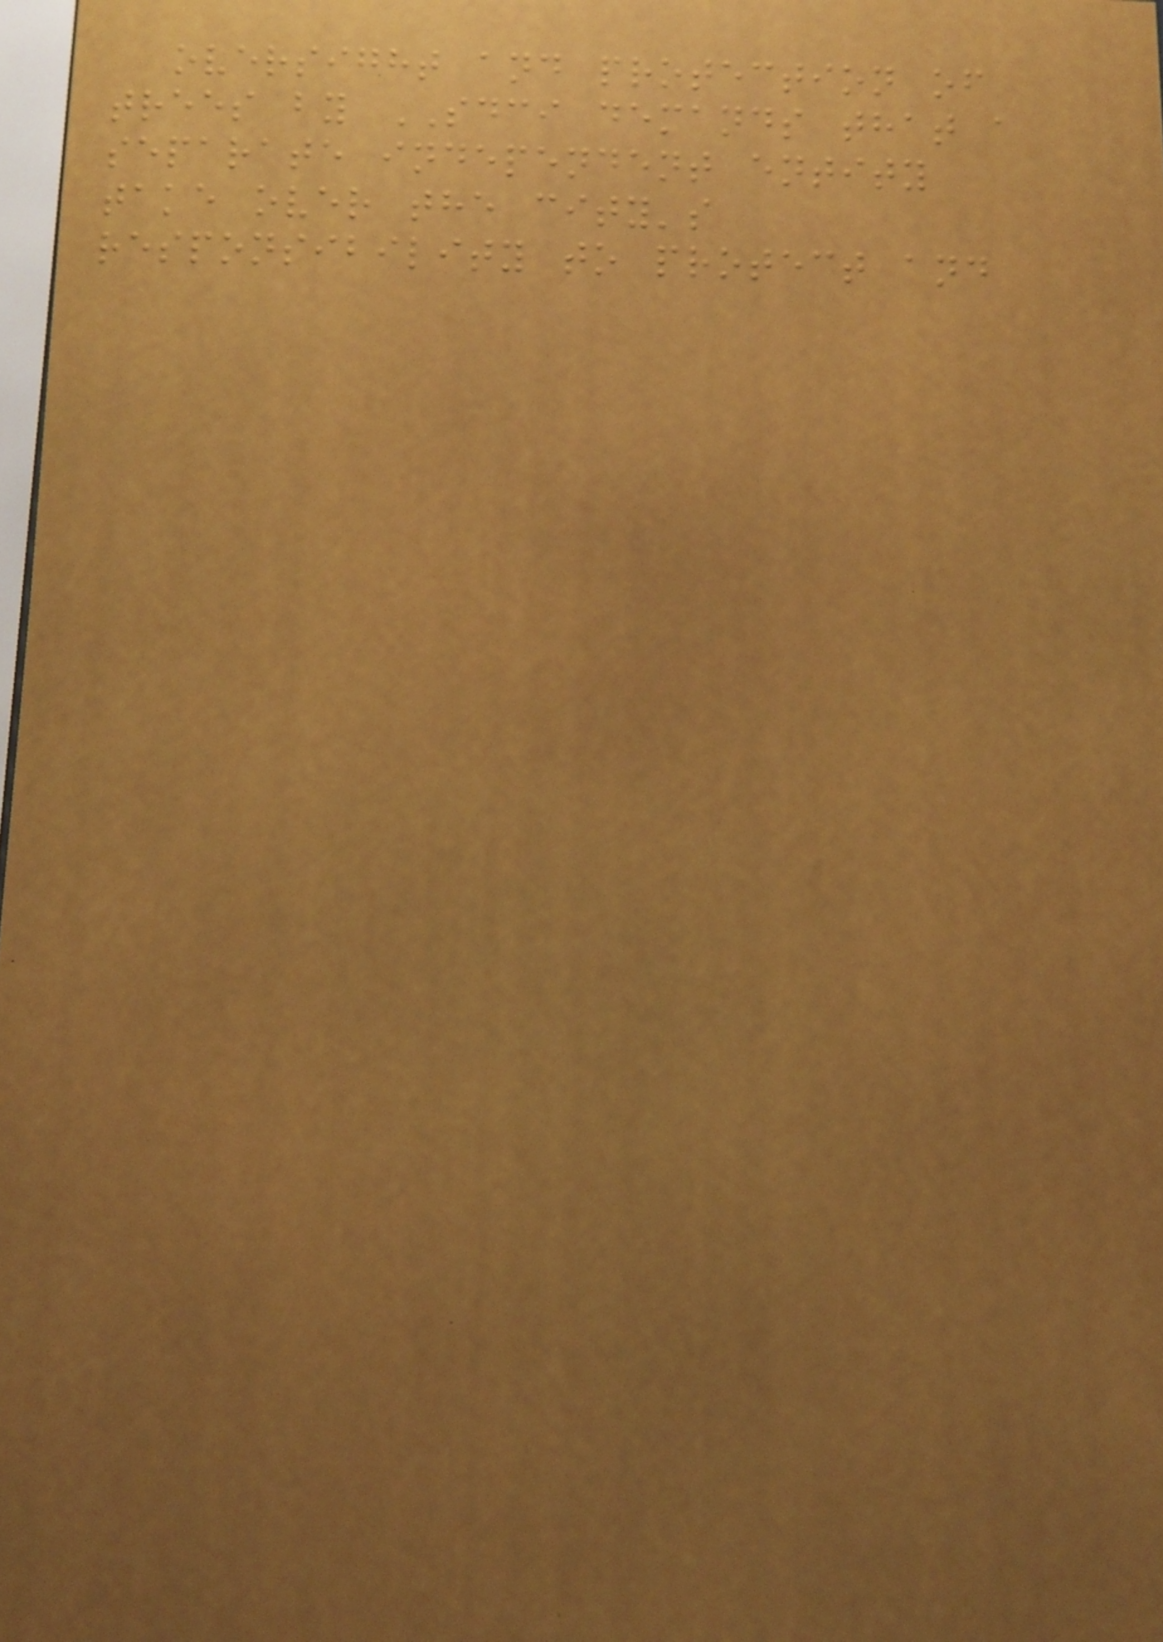oversight and protection of
trees by SDCI demands that a
separate independent entity
take over the city's
responsibility to protect and
